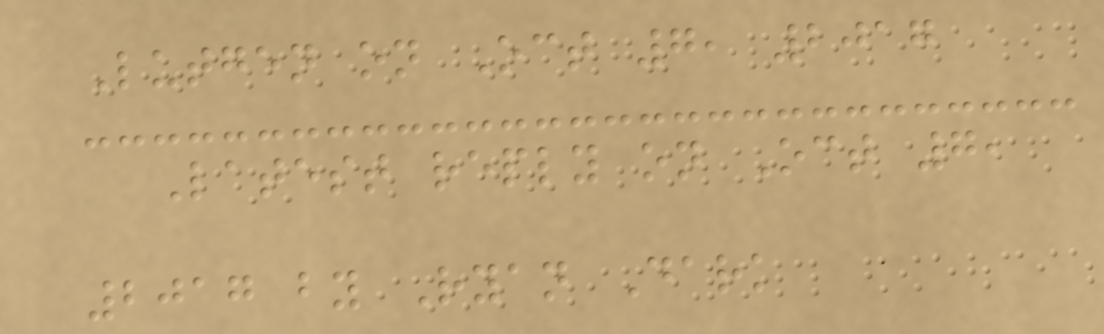Lutgen on Oct 7, 2017
Latest reply on Oct 7,
2017 by Ryan Dark
